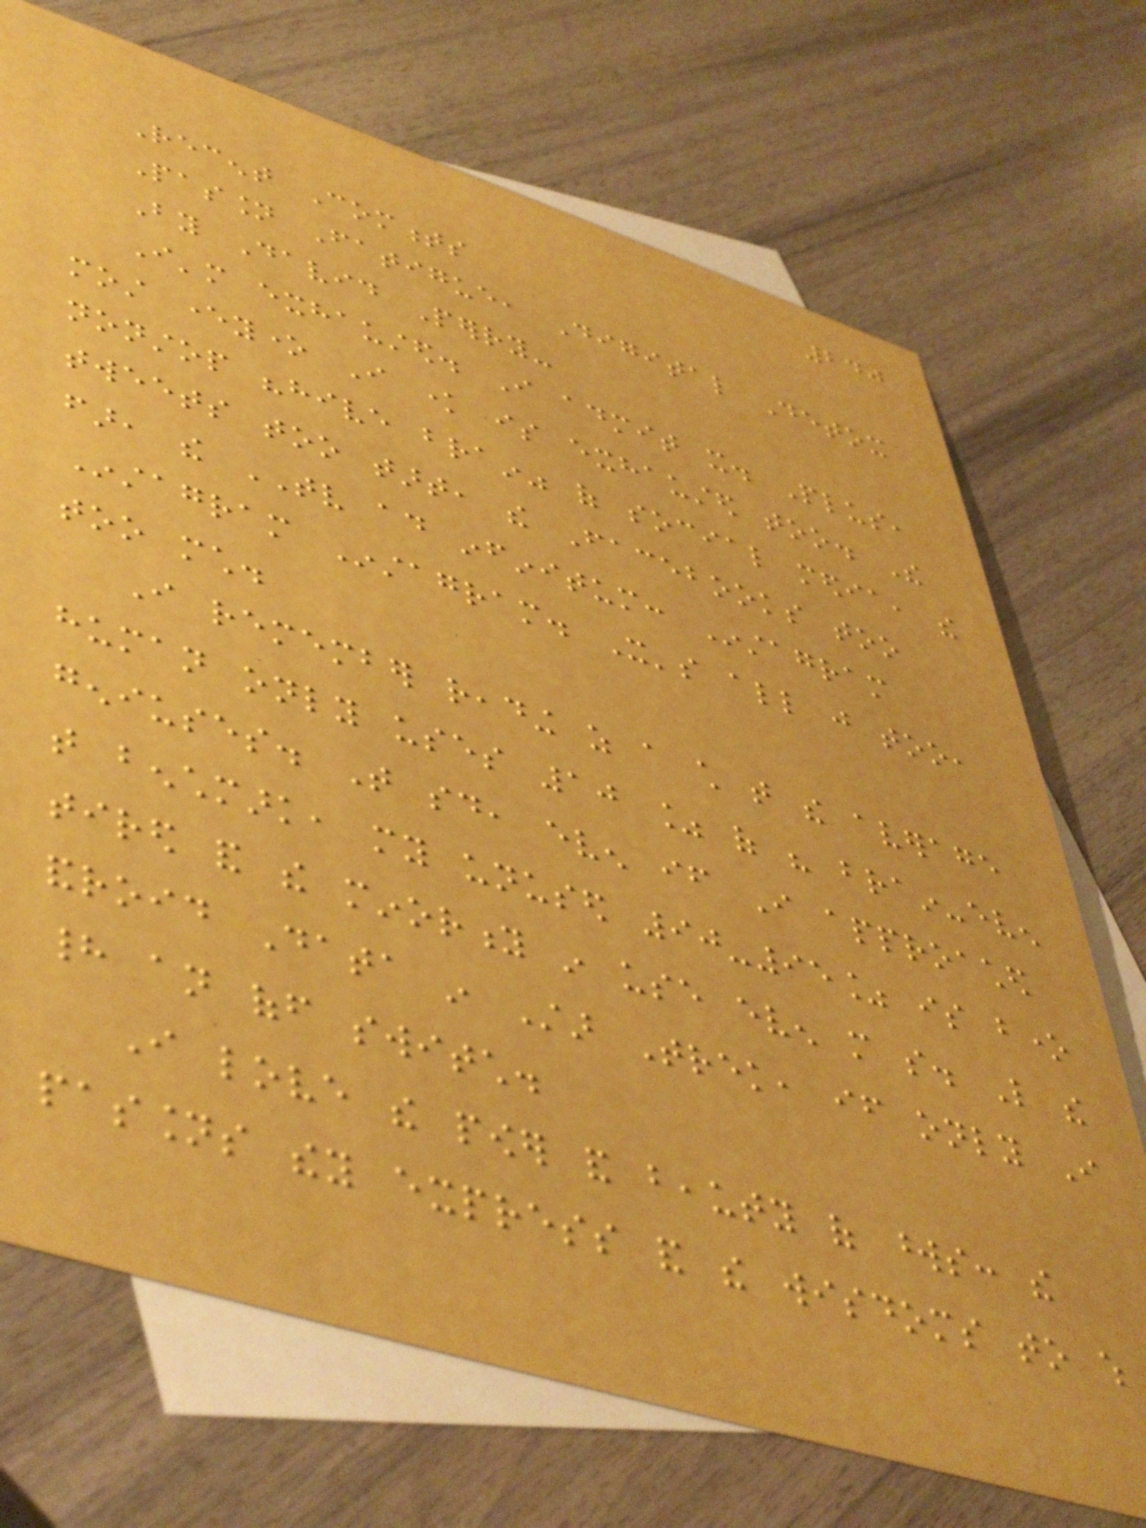240
Recent Comments
Passion Fatigue, Digital Detox
By David Perry-
I'm exhausted. I admit it. Plus,
most everyone I know is exhausted too. The
nonstop "hive brain" of social media, the
tweets too tart, the Facebooks too
far, the TV ad infinitum: Instagram
Instagram Instagram. It's all just too,
too much.
I remember reading as a child that the average
human only uses 10 % of his brain-even
geniuses. That said, even if I approached
that benchmark, my unused 90-95% is bone
tired and the minority in use even more so. Like the
android Data in Star Trek, if only I
had an off switch.
I love the power and beauty of words: the
passions they express and the wisdoms to which
